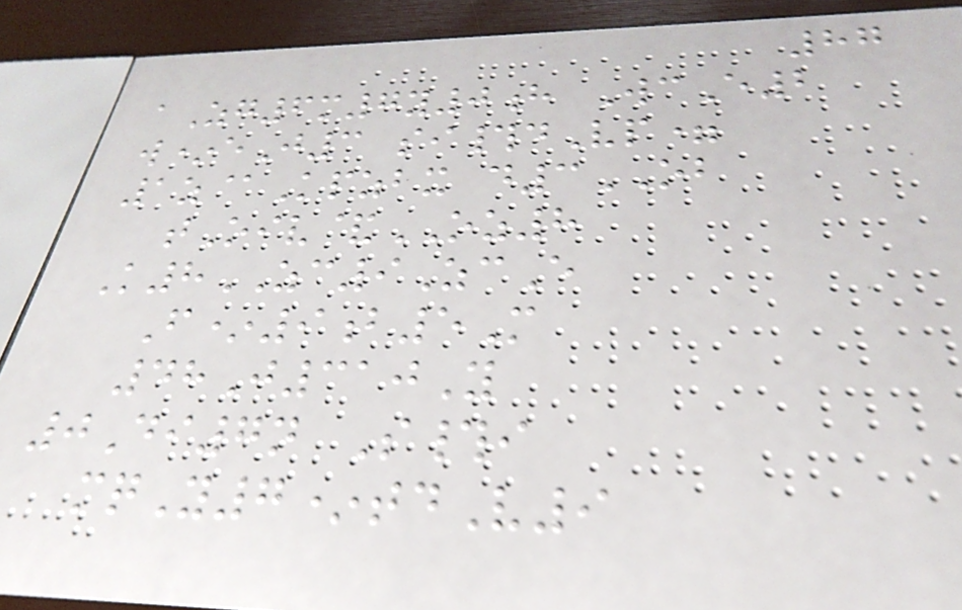87
aZg6m7y0h WcE2
w*eJ3 si#dVp=
1z@Kpzbx d3OB
tOiv&OZ8
K8ZC9ZcE
F*9b5M
48J310Y
0Di7n S#i
mqY7*tdV9
